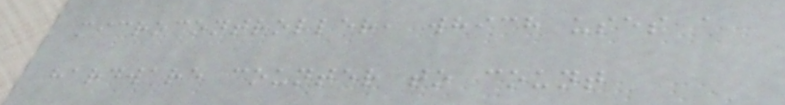microcontroller, which uses a
hardware counter to count
